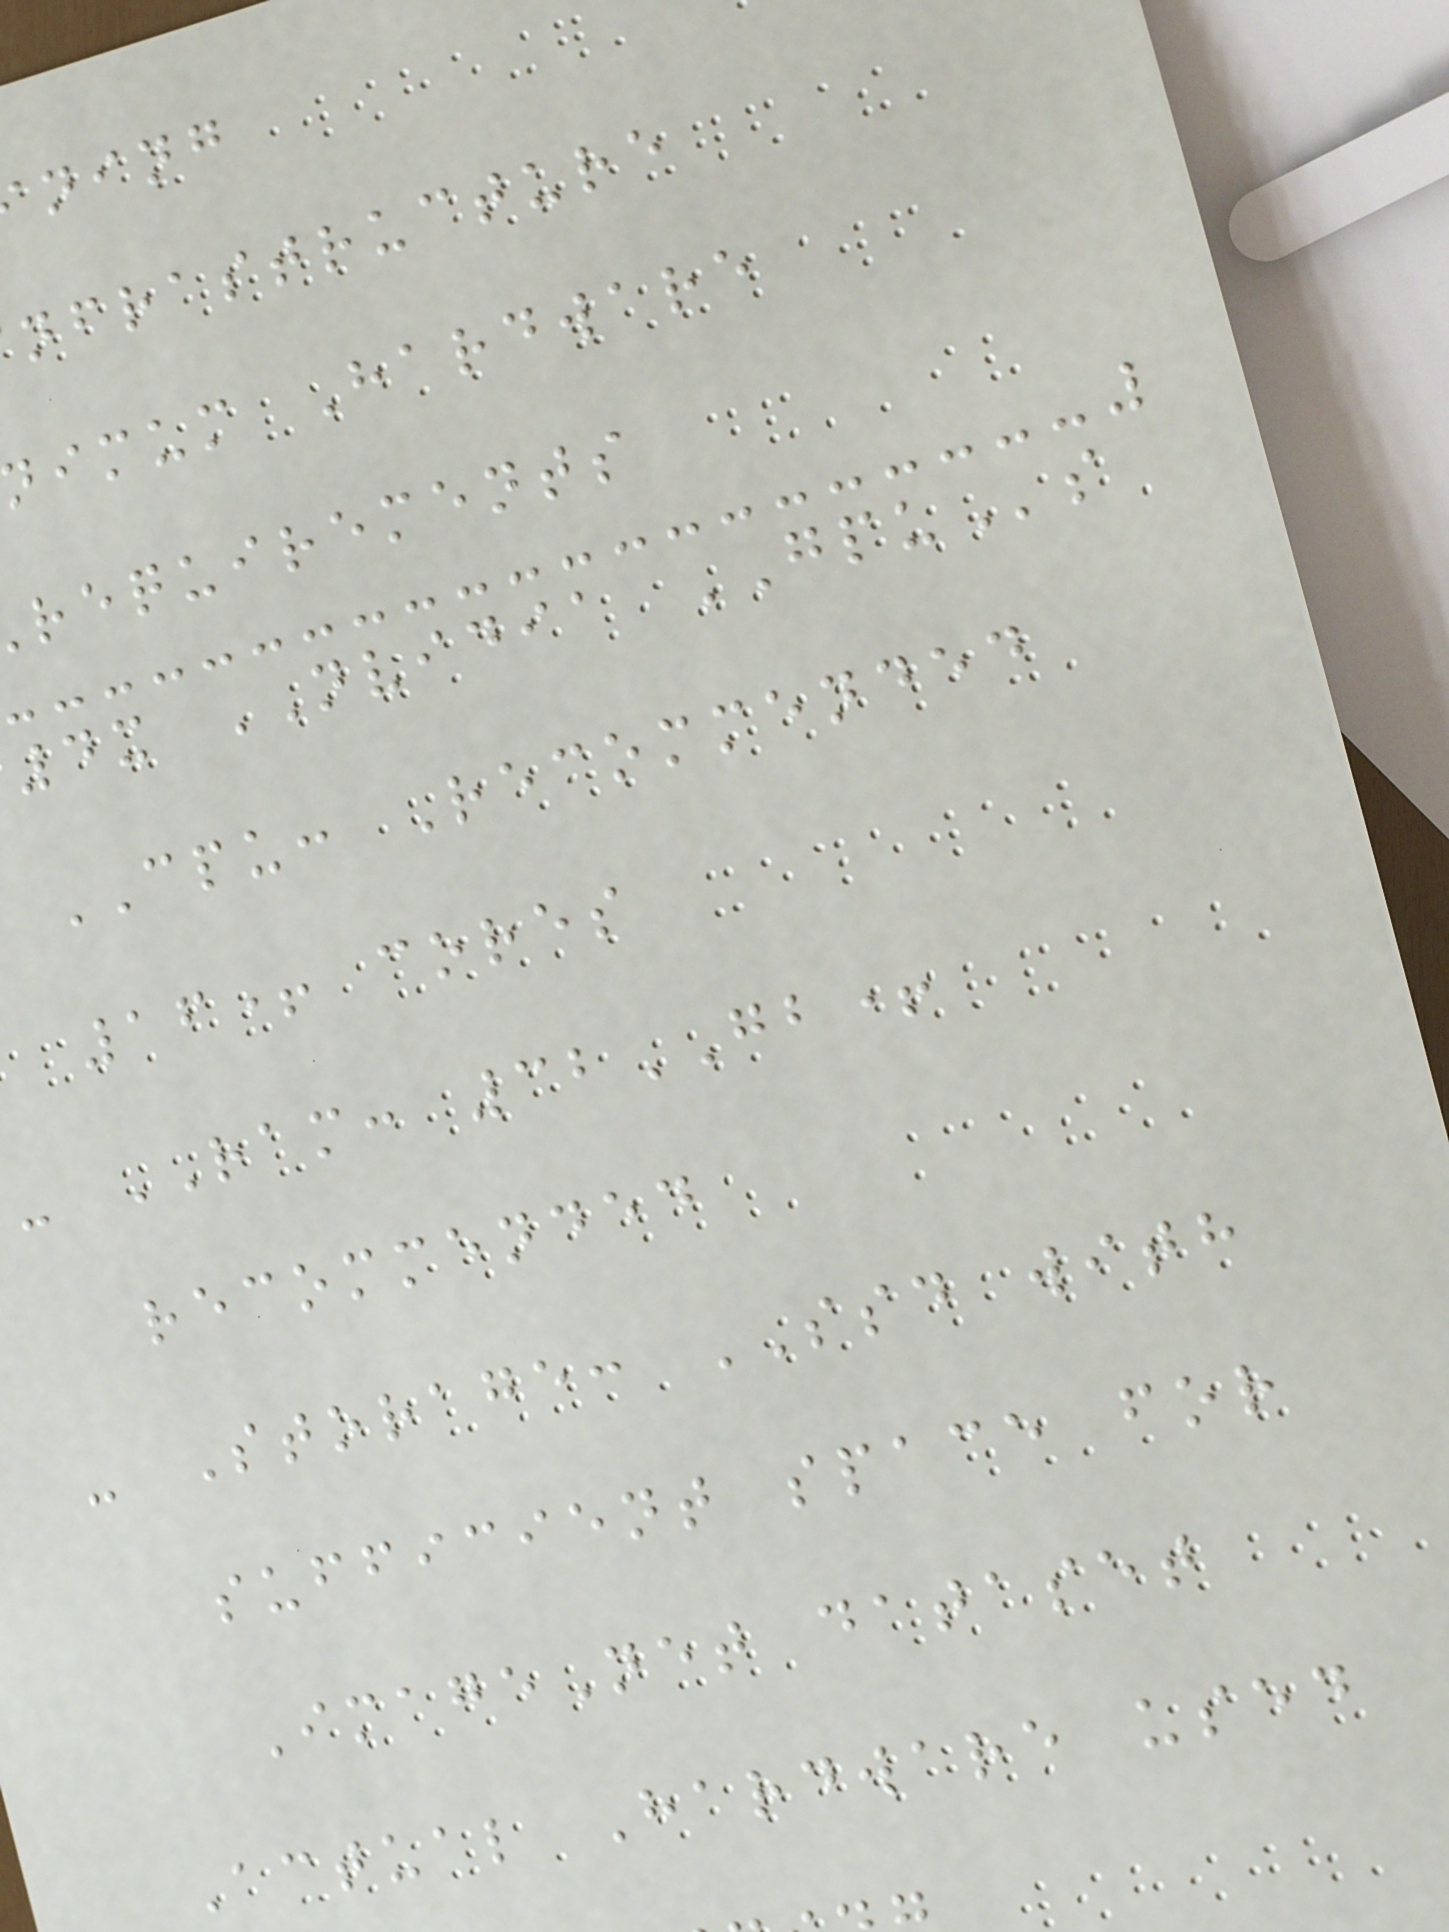ning
nfrastructure
nimum Hardware
requirements
4x NVIDIA GPUs
CPU: Recommended
16+ cores
- RAM: 32GB+
recommended
- Storage: SSD with
sufficient space for
ImageNet dataset
Actual Hardware used
